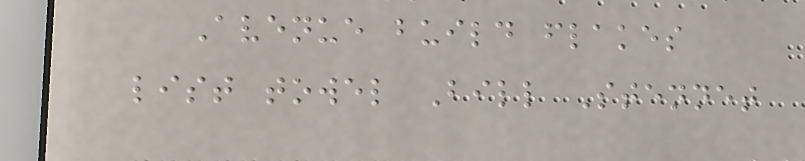Avenue build flakes
list towel Bill Stennet
